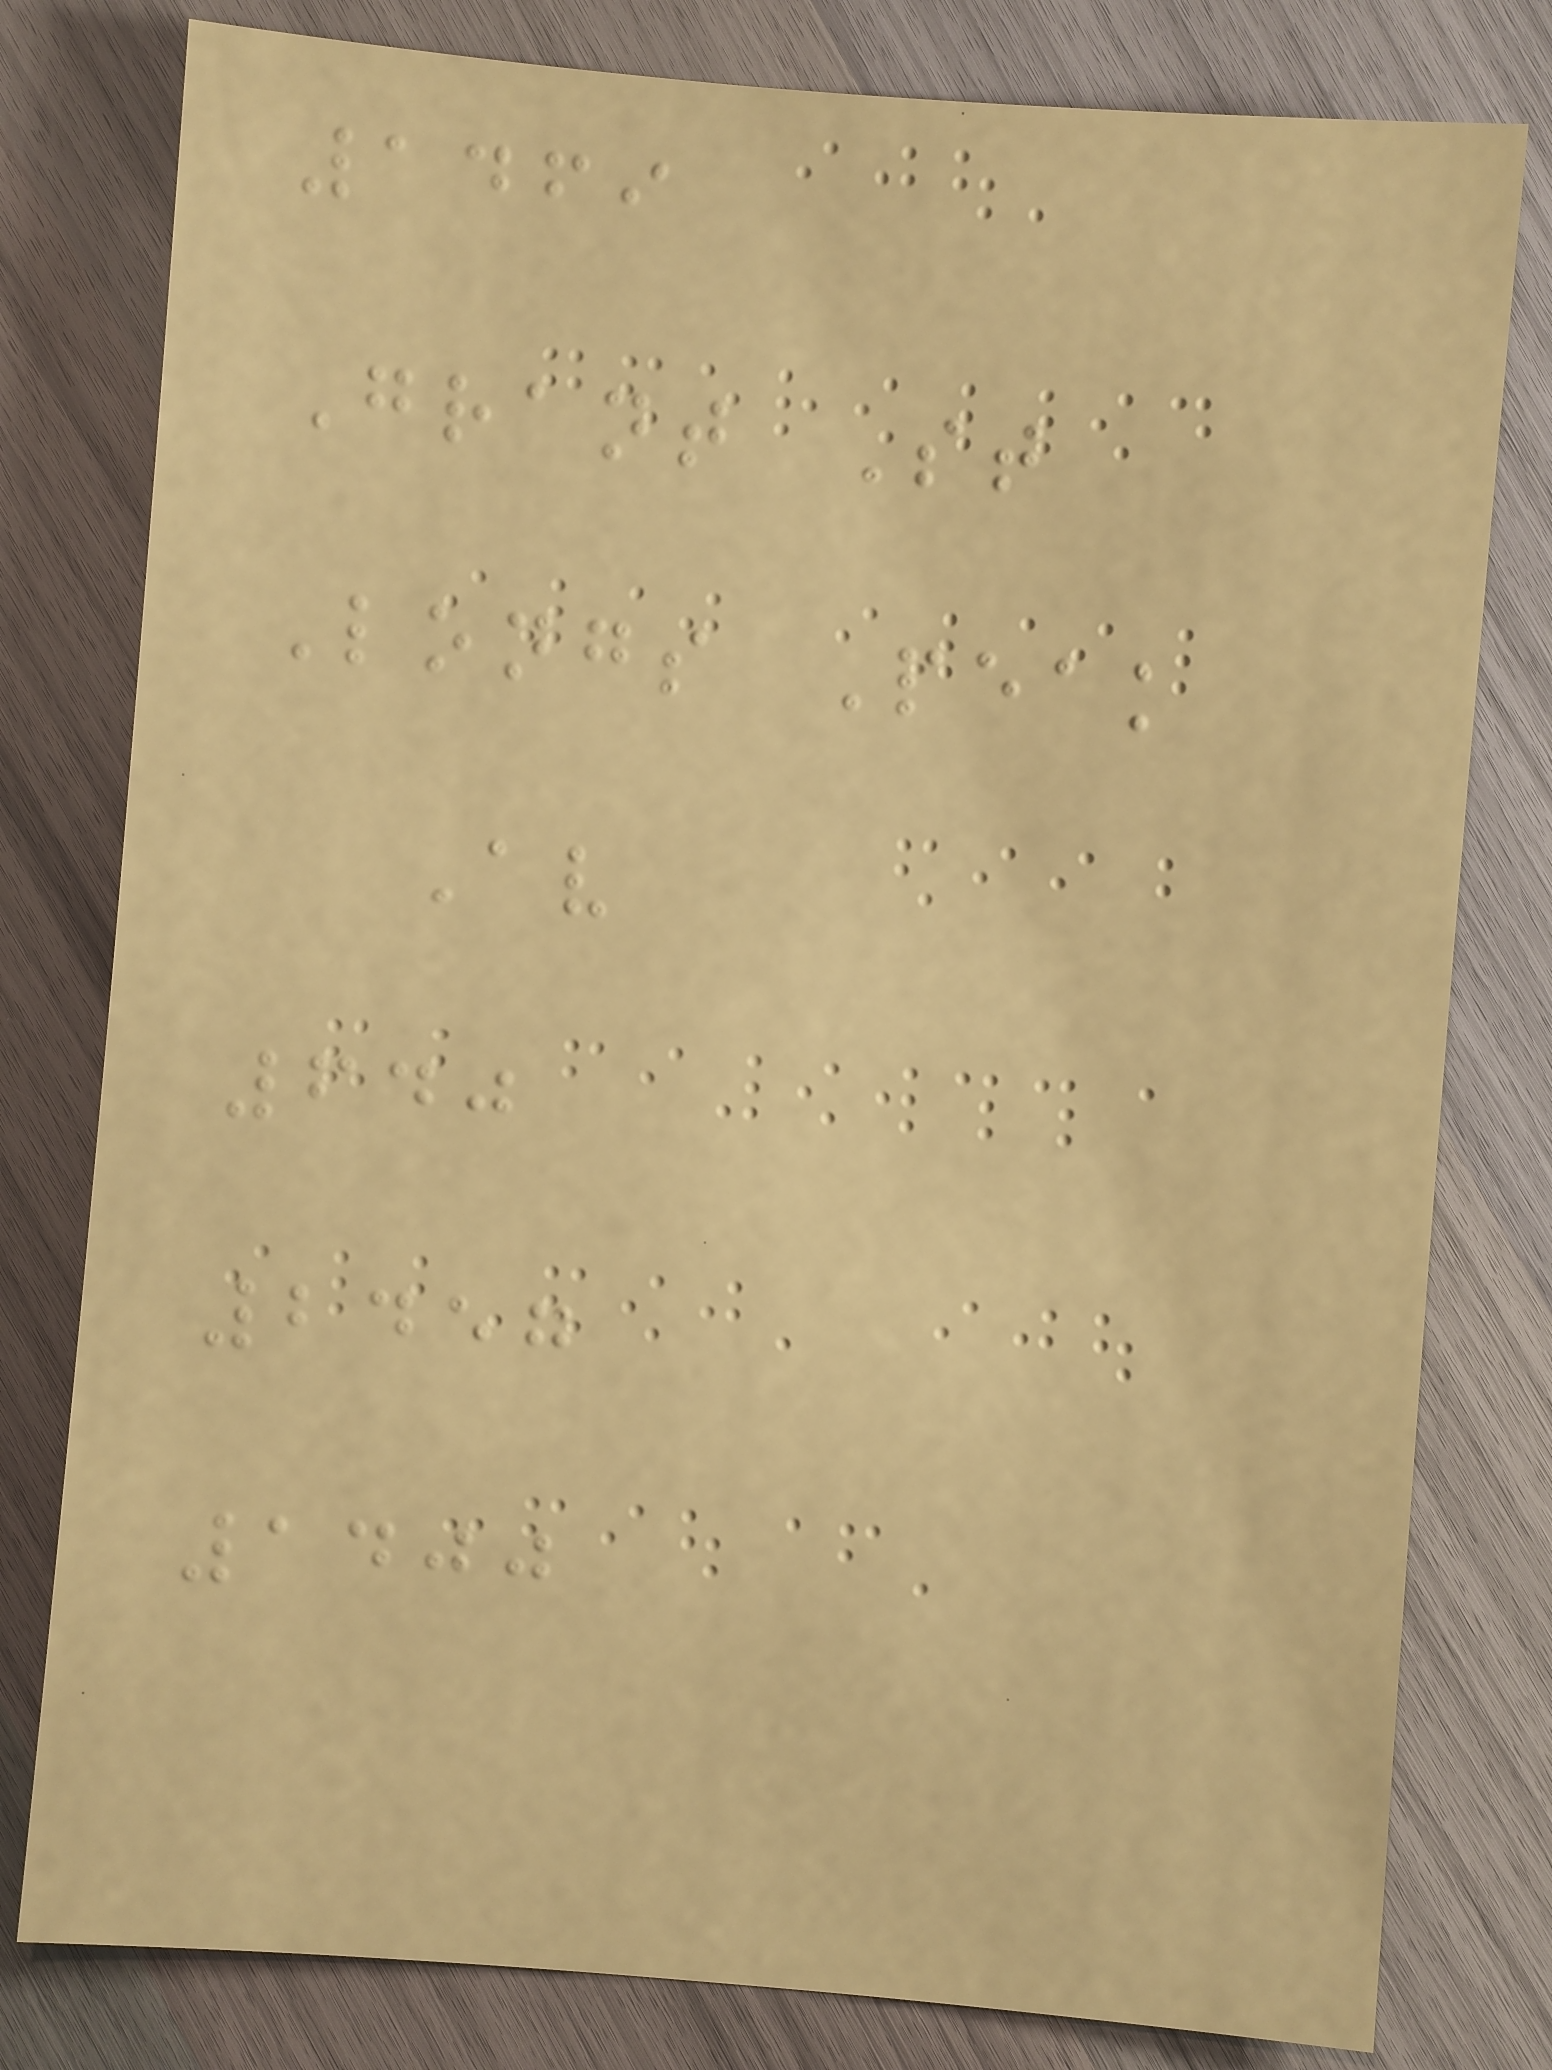1469
Grant St
Longs Peak
Av
640
2457
1400
